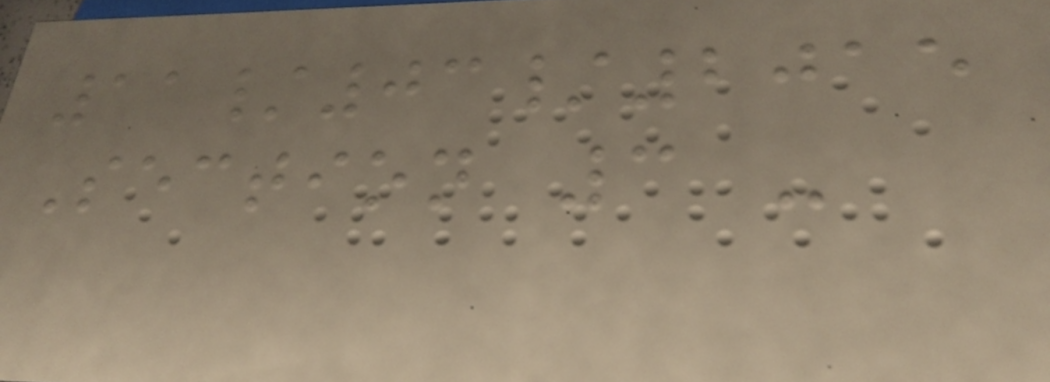11/03/2015
Section 3 -
